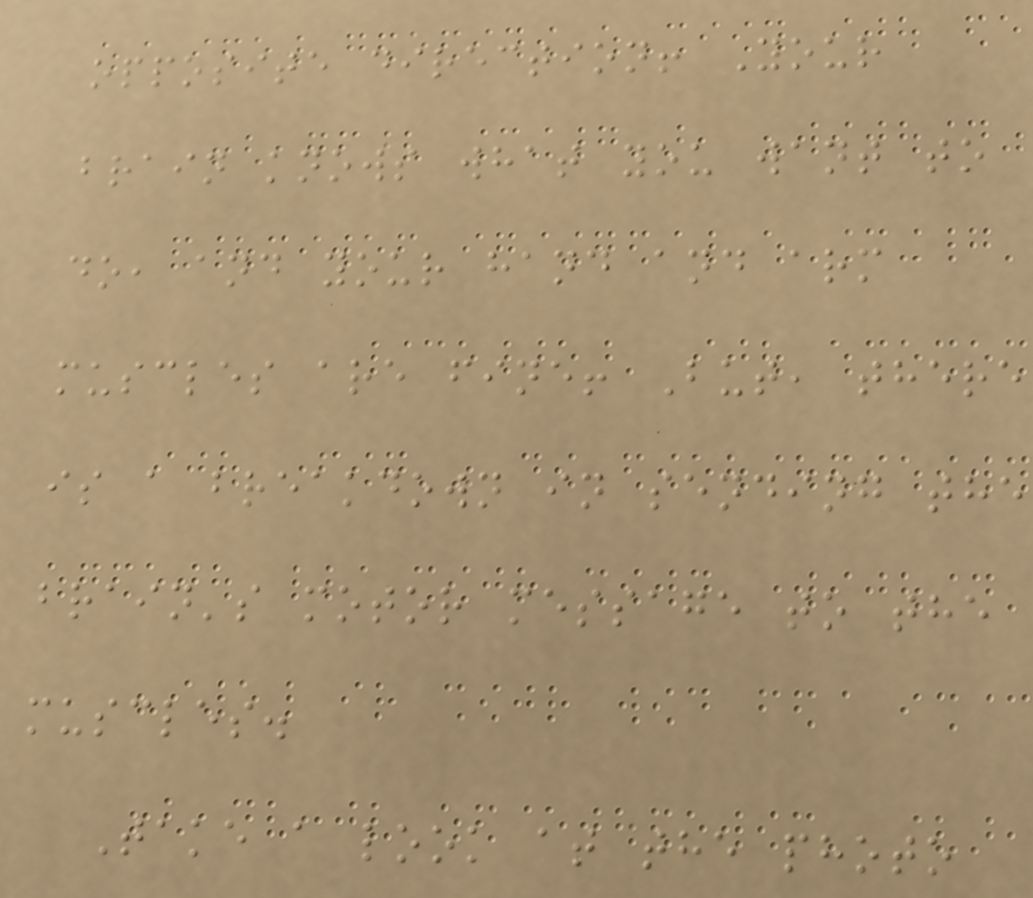opposite direction! Your
brain knows what you want to
do, and your hand and arm
muscles are fine! But, there
is a breakdown in sending the
brain's motor message to the
muscles.
Take a look at the photo
